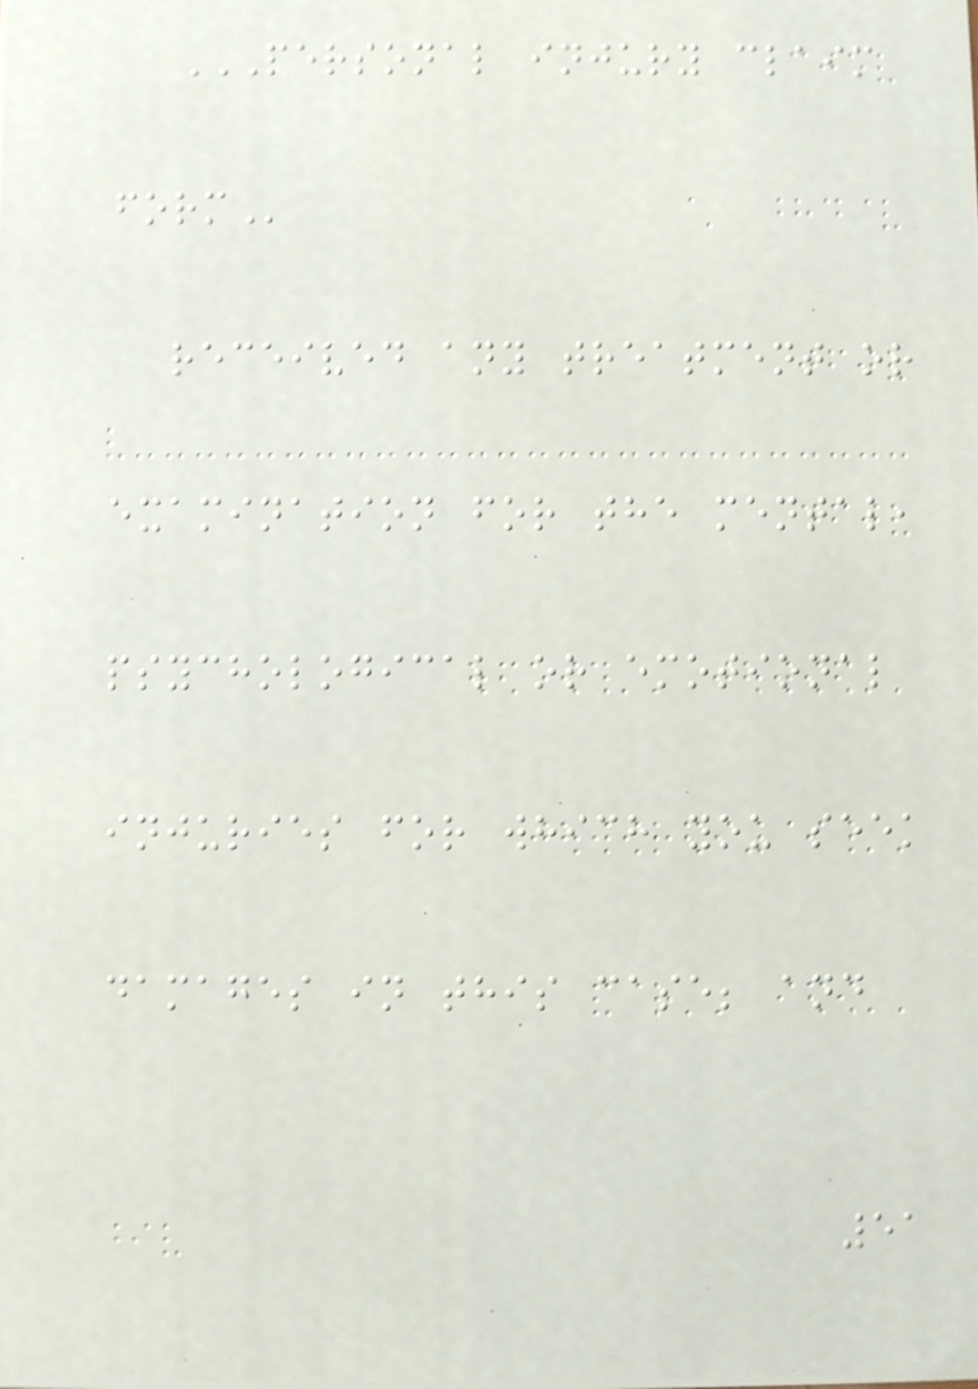PERSONAL INJURY CLAIM
FORM
received any treatment or
examination for the mental,
psychological or emotional
injuries for which you seek
damages in this case; and
51
